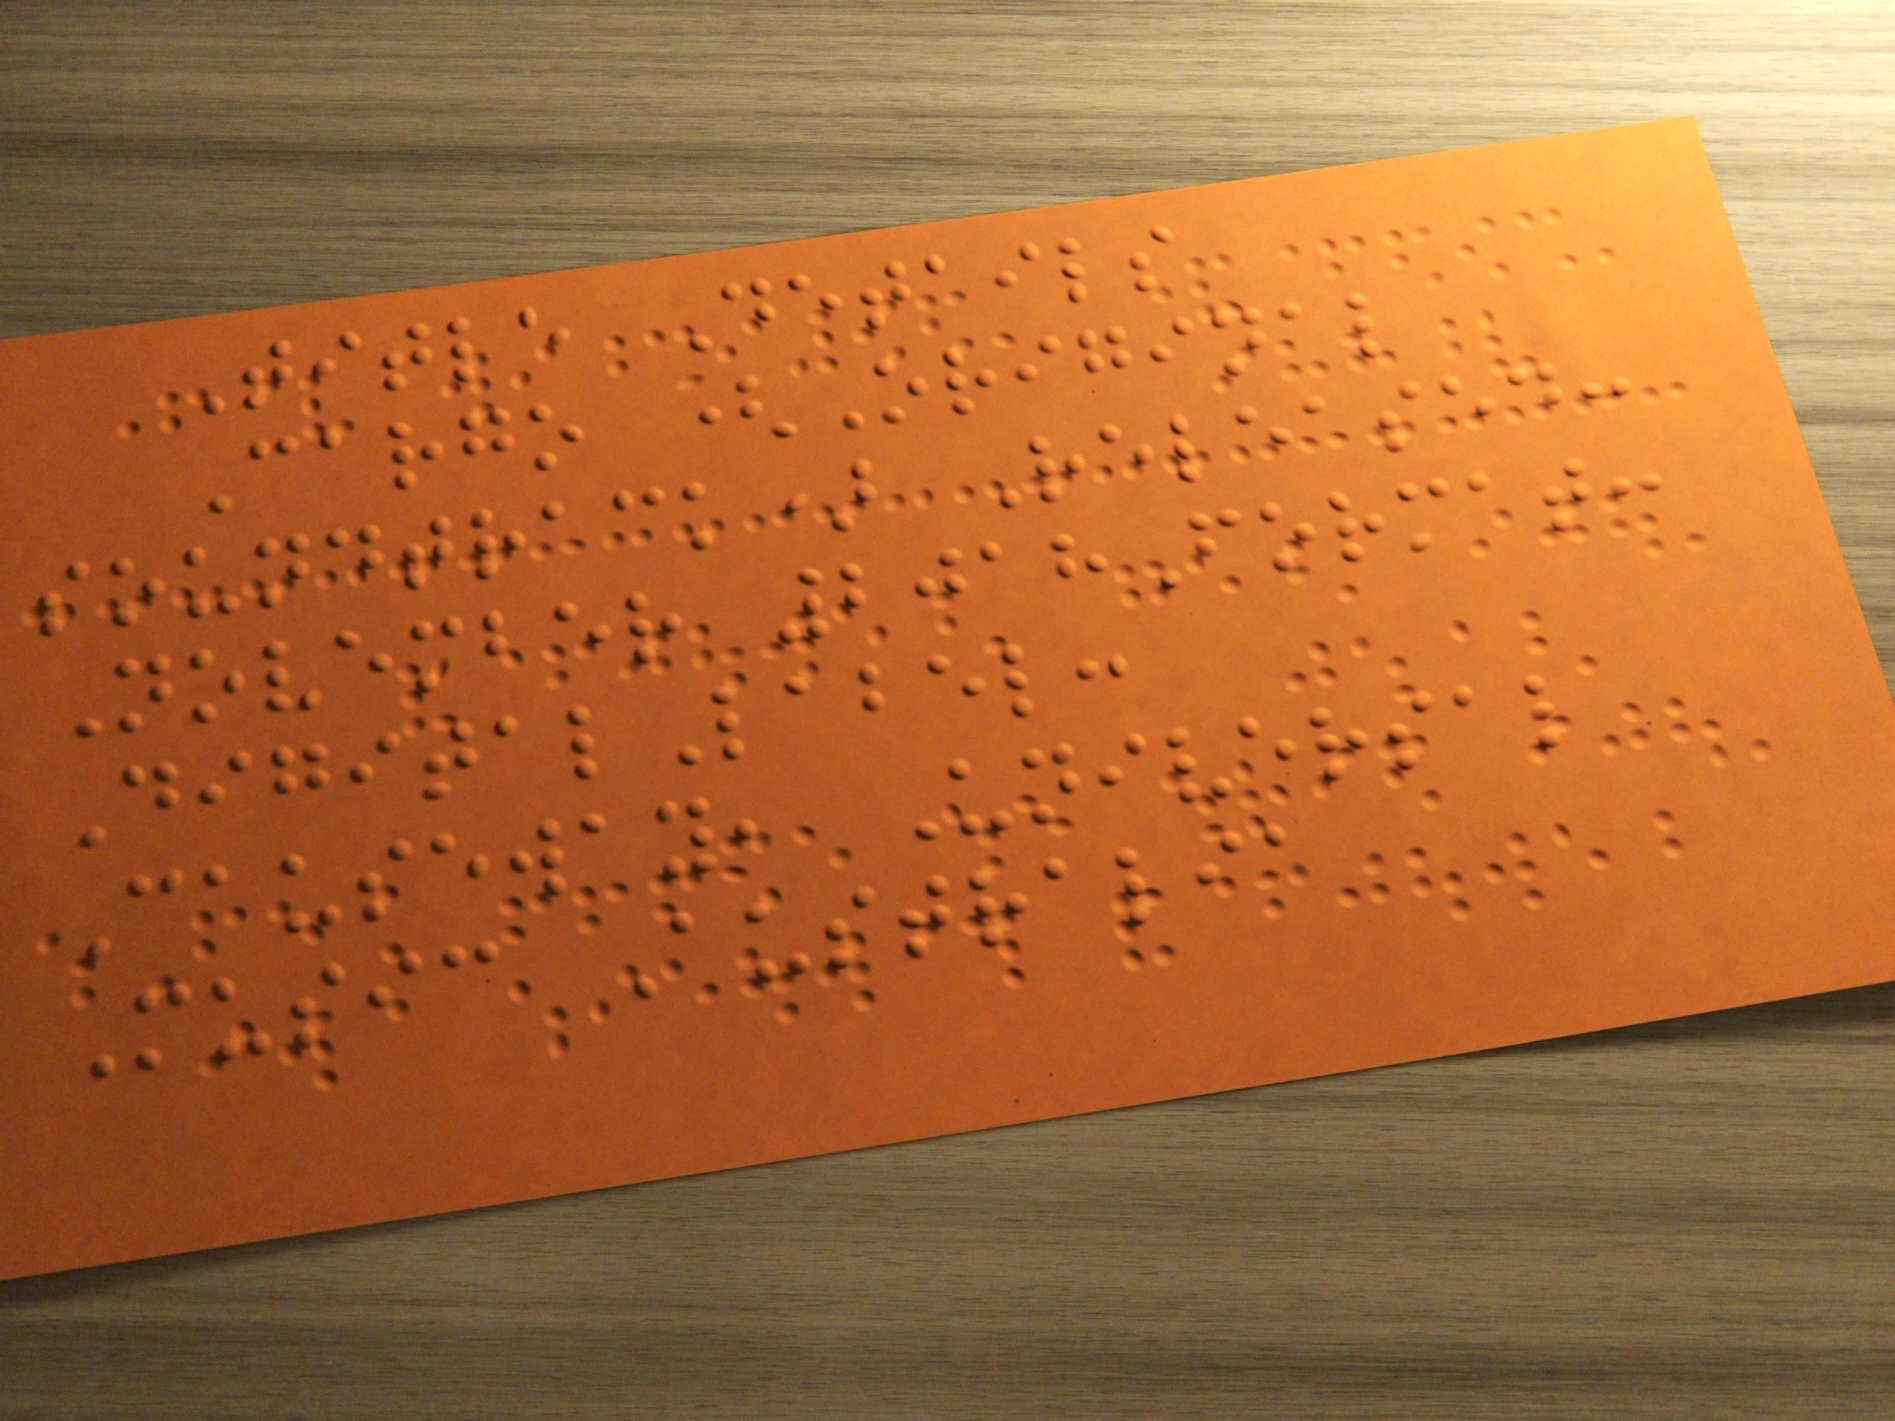Title Details
Cargo (Original
soundtrack) Released:
November 2018Format:
DigitalLabel:
Causeway, Universal
Music Australia
